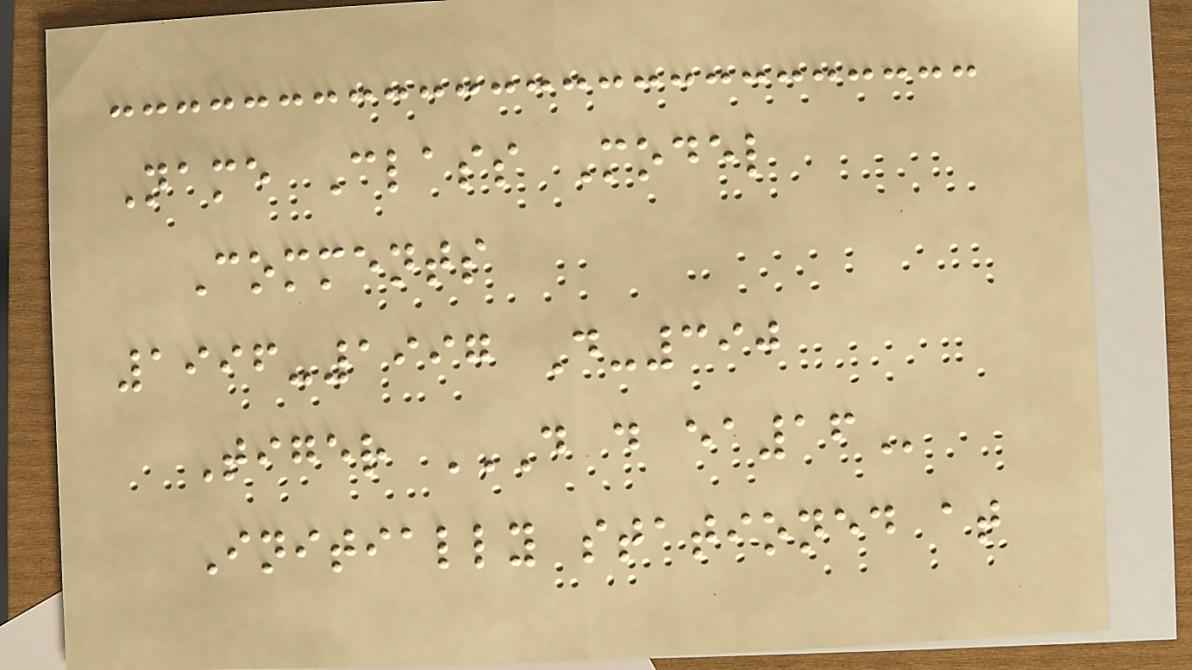Name Class Model
Comments
1996-1997 D-390
Tiger D D EA16
Initially stationed at
